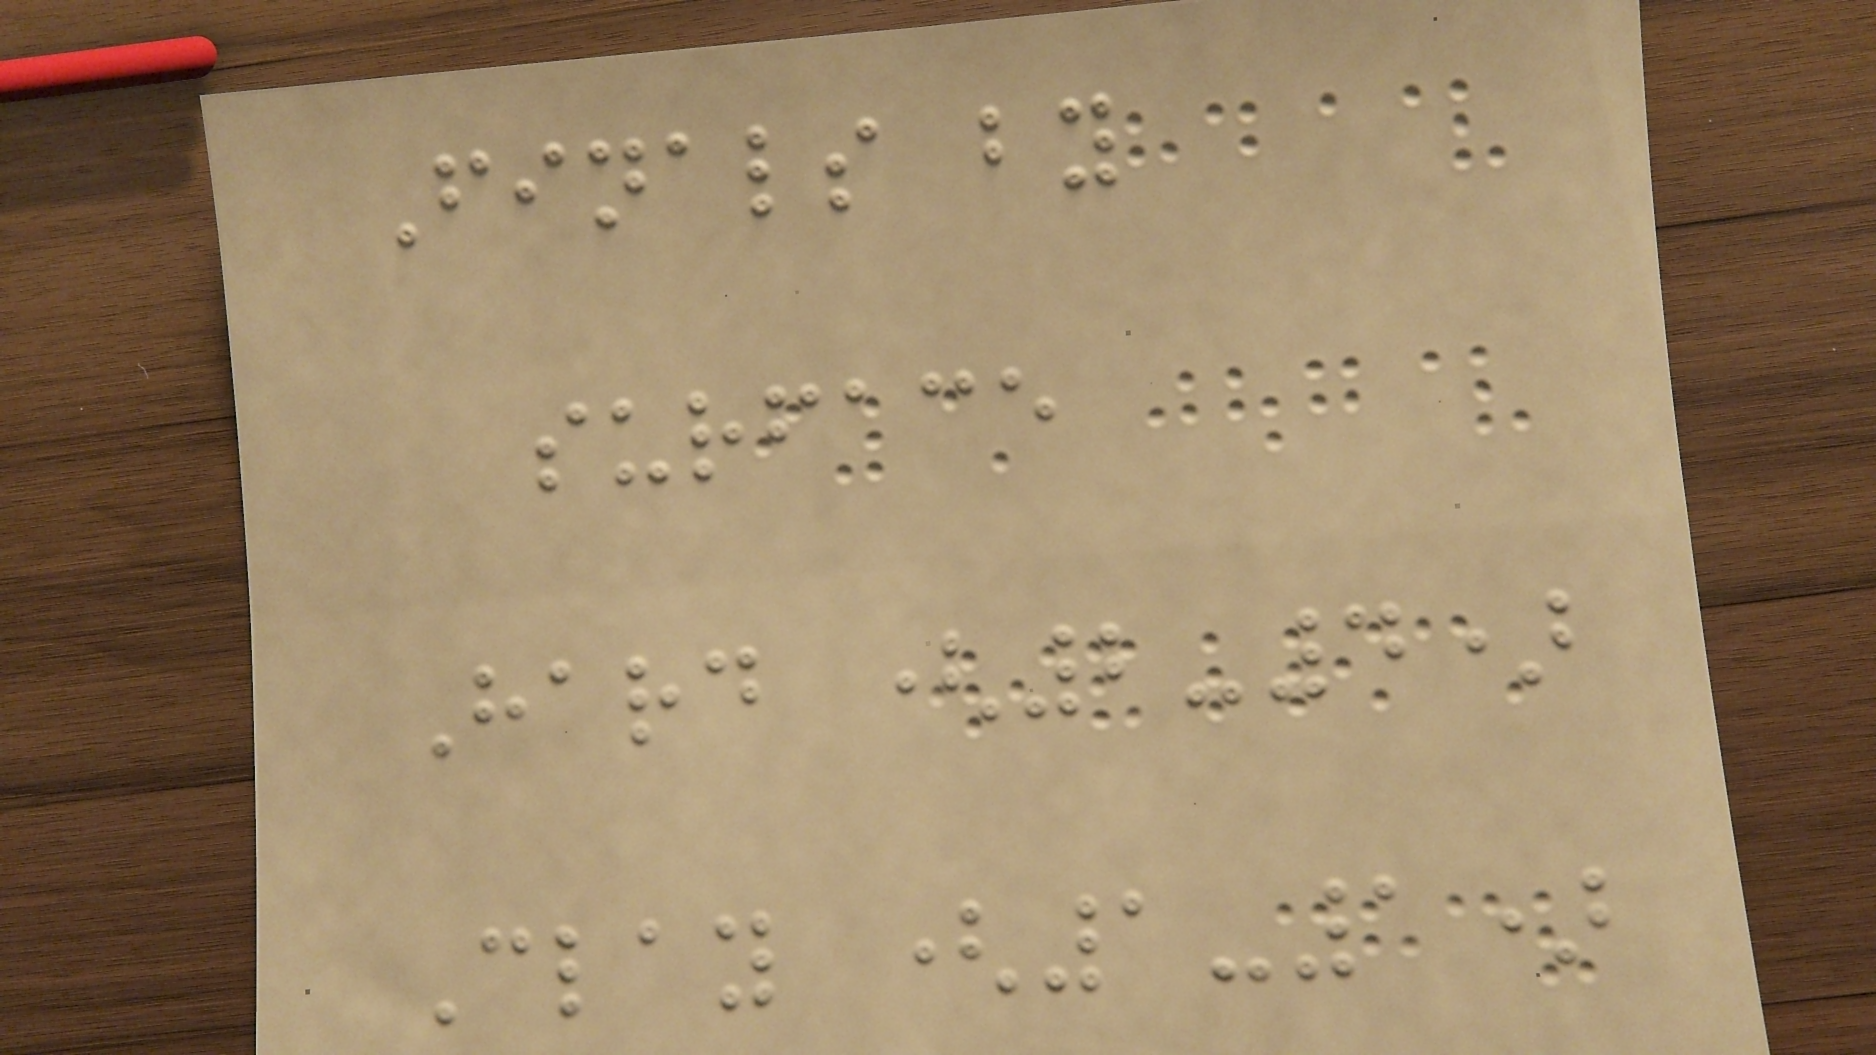Finals by
surface
Hard (2-4)
Clay (1-1)
